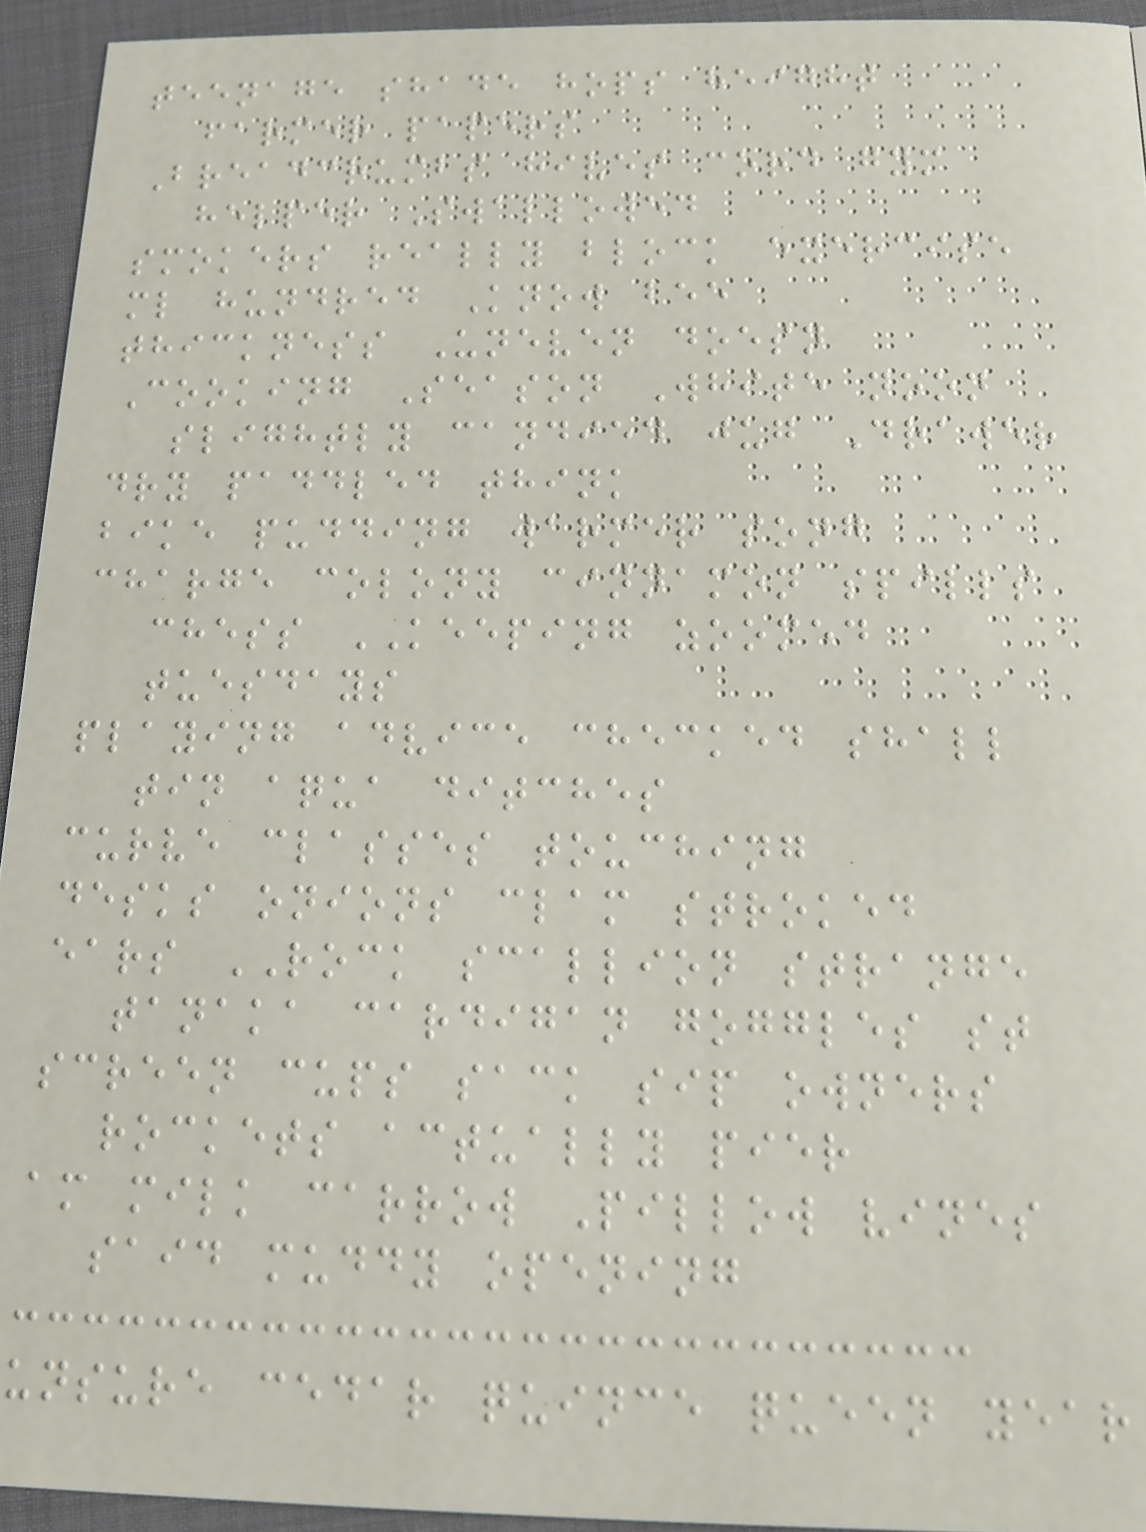teenage shade hops height
farmer papers
Breadcrumbs hives cord gym
helper Swallowed
smokers really block exercise
ml hundred Know bee
thickness Uneven doesn
Cooking Season White noon
slightly candied jug Drawer
dry paddled think
bike pudding warmer song
charge colony cinnamon spills
chess KEEPING zoomed
tuesdays
playing advice checked shall
tin aqua ditches
curve classes touching
desks onions clam stroked
ears ROCK scallion strange
tanaka cardigan goggles st
screen cups sack sip owners
rockets actually pier
am milk carrow Pillow vines
said muddy opening
unsure cedar quince queen year
